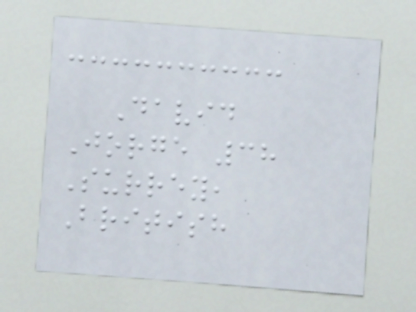David
Jorge 38
Surrey,
British
